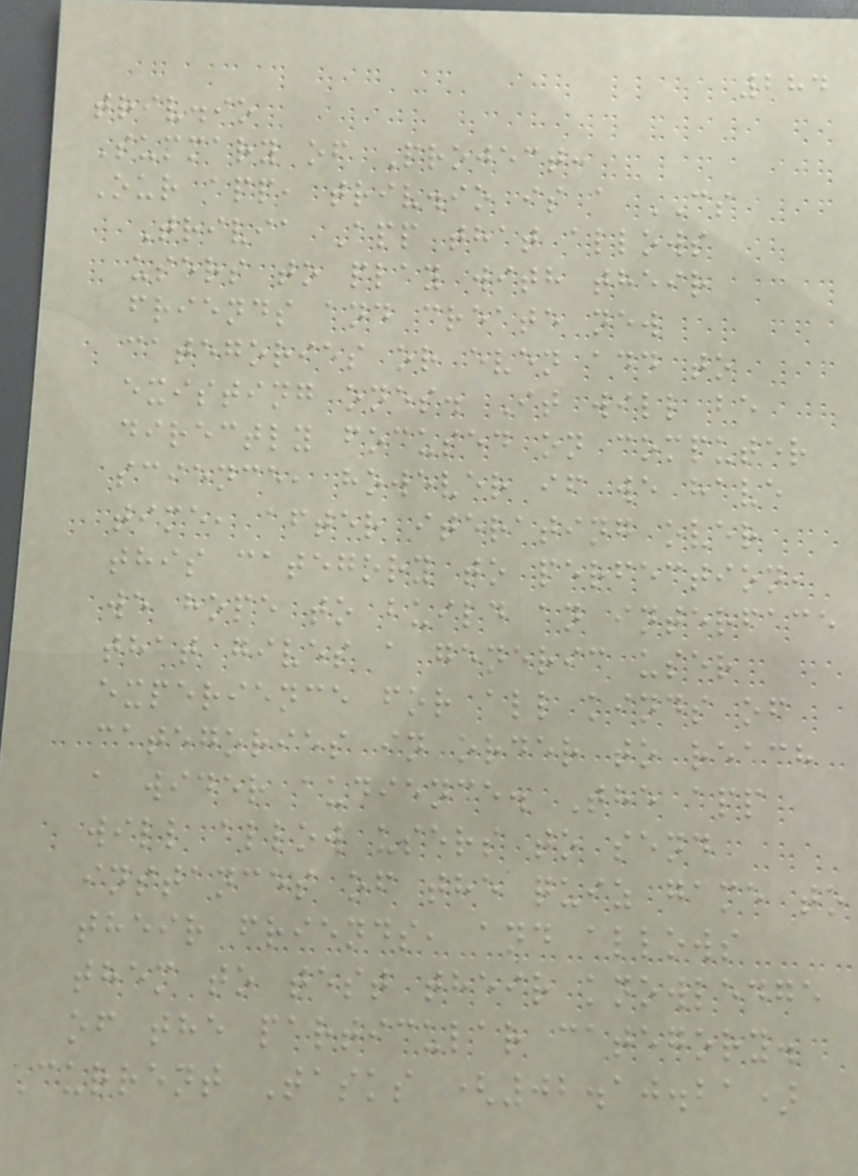284
triv.io
Summary of Project:
Our app, triv.io is a CS
Trivia App that allows
users to play with their
friends and create new
categories or even add to
existing ones. It will be
directly focused on computer
science, however if we have
time, after iterating over
this category to perfection,
we hope to build an interface
that gives a generic user
experience for all kinds of
categories in order to reach
a wider audience. The app
will allow users to send
instances of the quiz game to
their friends, and allows
them to test their knowledge
of the particular category.
Current Tasks (02.10.21)
